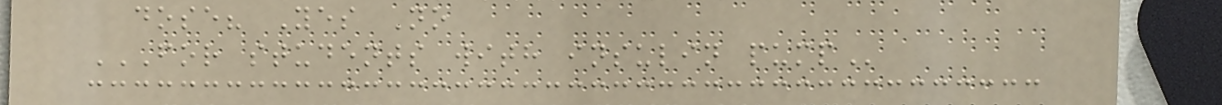dose? Yes No
FOR STUDENTS WITH INSULIN PUMP
